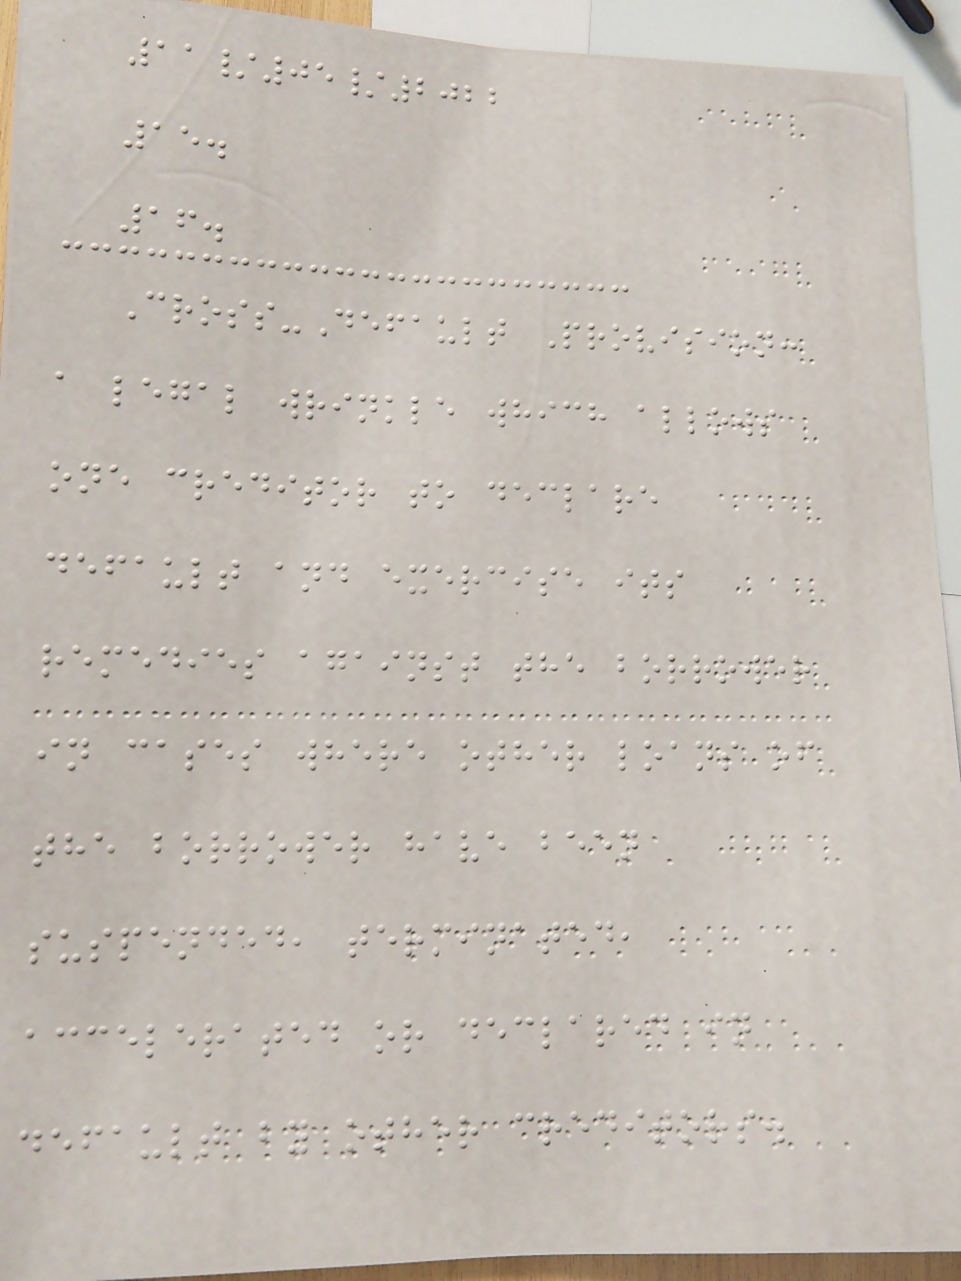11/05/2022
15.
16.
Cross-Default Provision:
a legal wrinkle which allows
one creditor to declare
default and exercise its
remedies against the borrower
in cases where other loans of
the borrower have been
suspended, terminated,
accelerated or declared in
default by other creditors.
